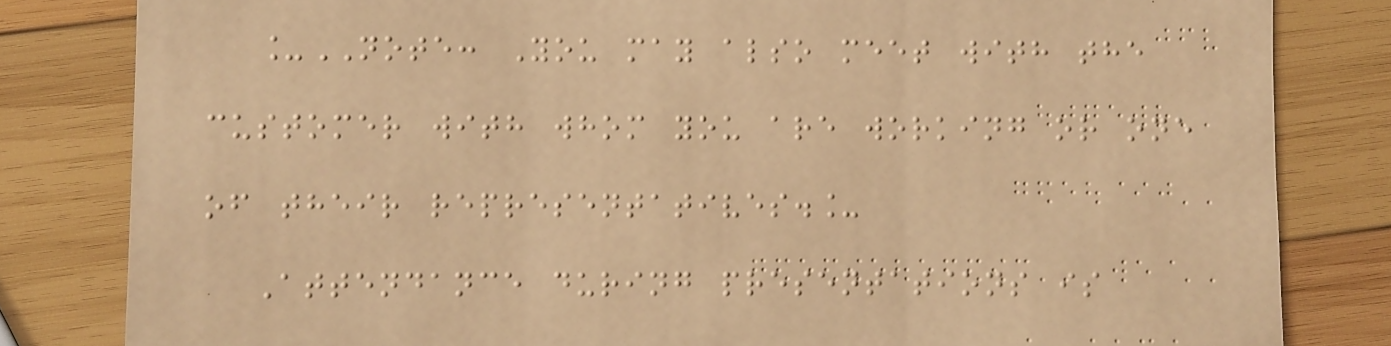_NOTE: You may also meet with the
customer with whom you are working or one
of their representatives._
Attendance during presentations is
